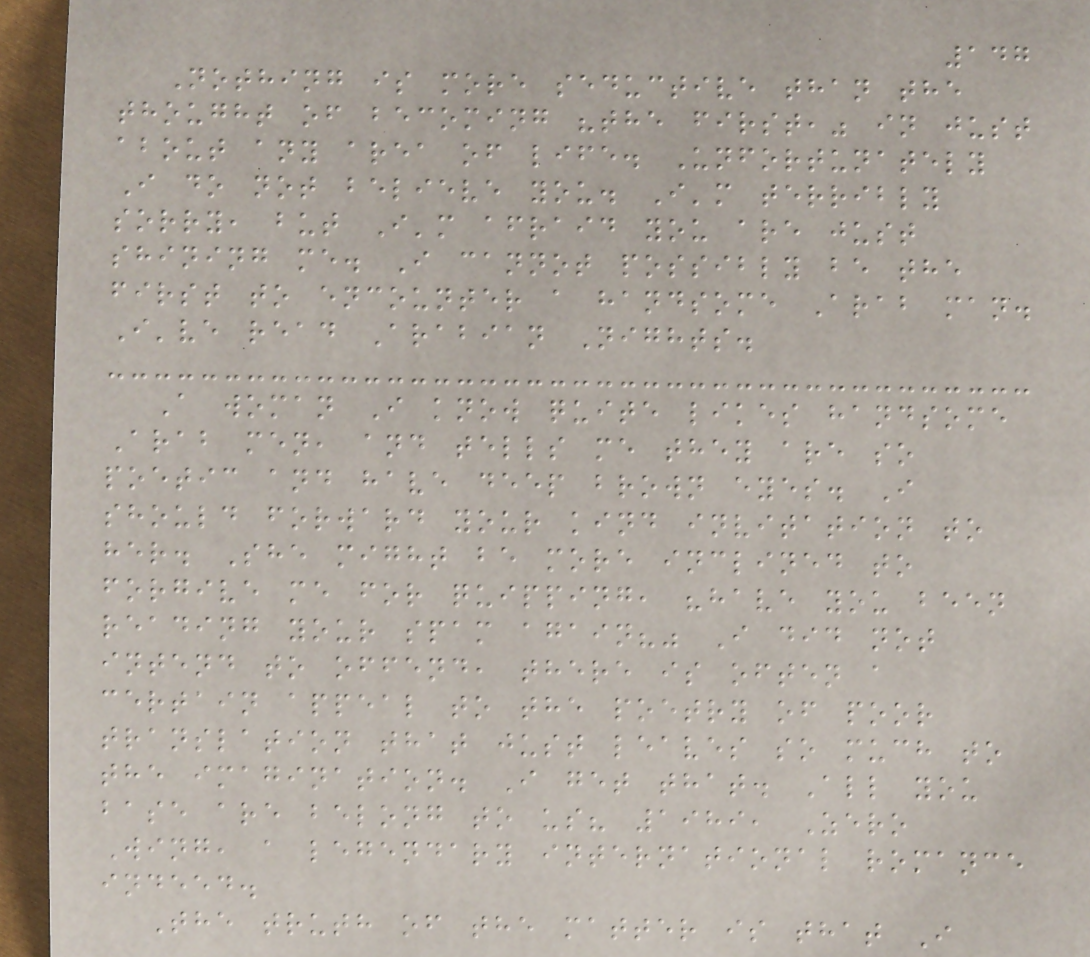147
Nothing is more seductive than the
thought of becoming "the first," in just
about any area of life. Unfortunately
I do not believe you. I'm terribly
sorry, but I'm afraid you are just
shining me. I cannot possibly be the
first to encounter a handsome Arab man.
I've read Arabian Nights.
A woman I know quite likes handsome
Arab men, and tells me they are so
poetic and have deep brown eyes. I
should forward your kind invitation to
her. She might be more inclined to
forgive me for quipping, "have you been
reading your spam again?" I did not
intend to offend, there is often a
certain appeal to the poetry of poor
translation that just leaves so much to
the imagination. I get that. All you
base are belong to us? 1989, Zero
Wing, a legendary international romance
indeed.
The truth of the matter is that I
